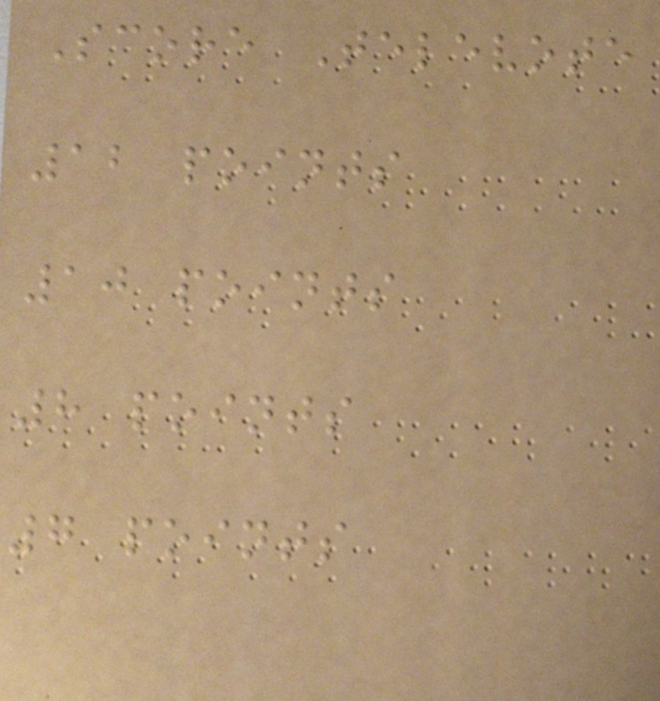Score Televote
12 points
10 points
8 points
7 points
